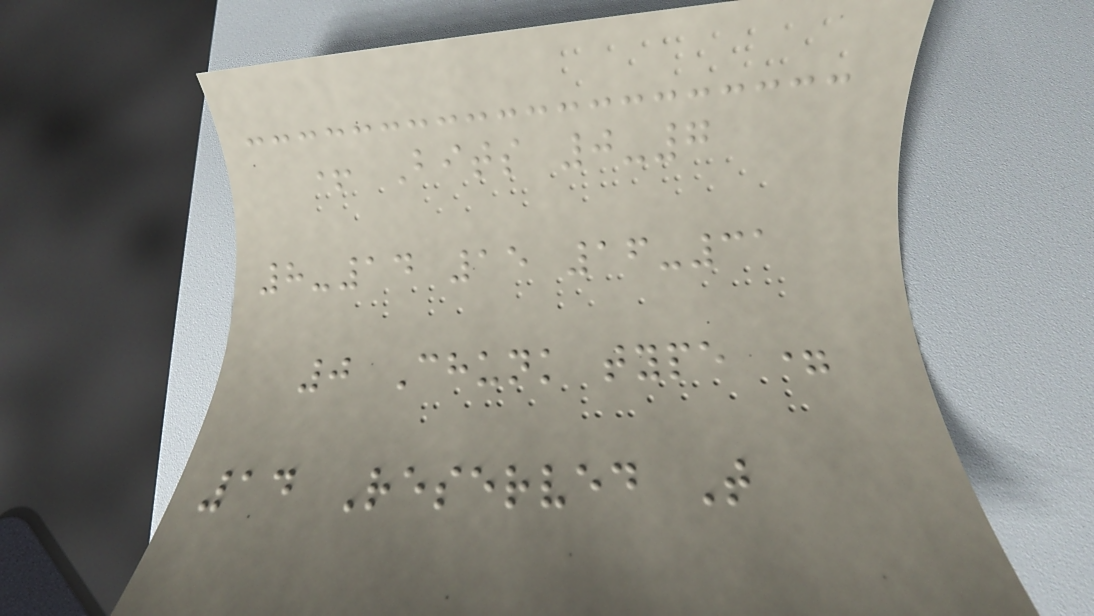+ Bits 0-7
8-14 15 16-31
0 Chunk type =
14 Reserved T
